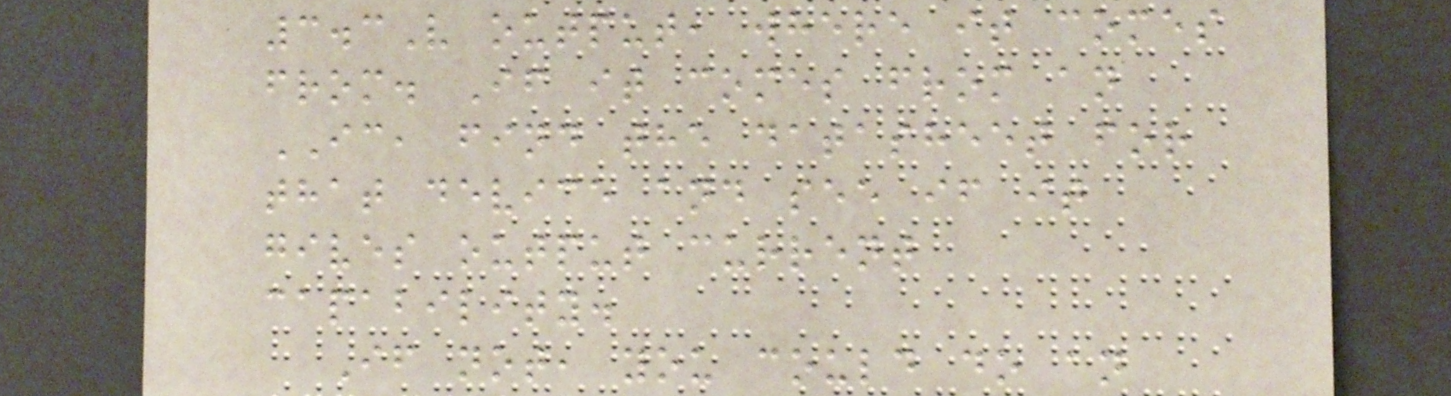3.3V output, where it comes
from. If it comes from an
IC, find the datasheet for
that device and see if it
gives output current
capability.
If not, you could do an
